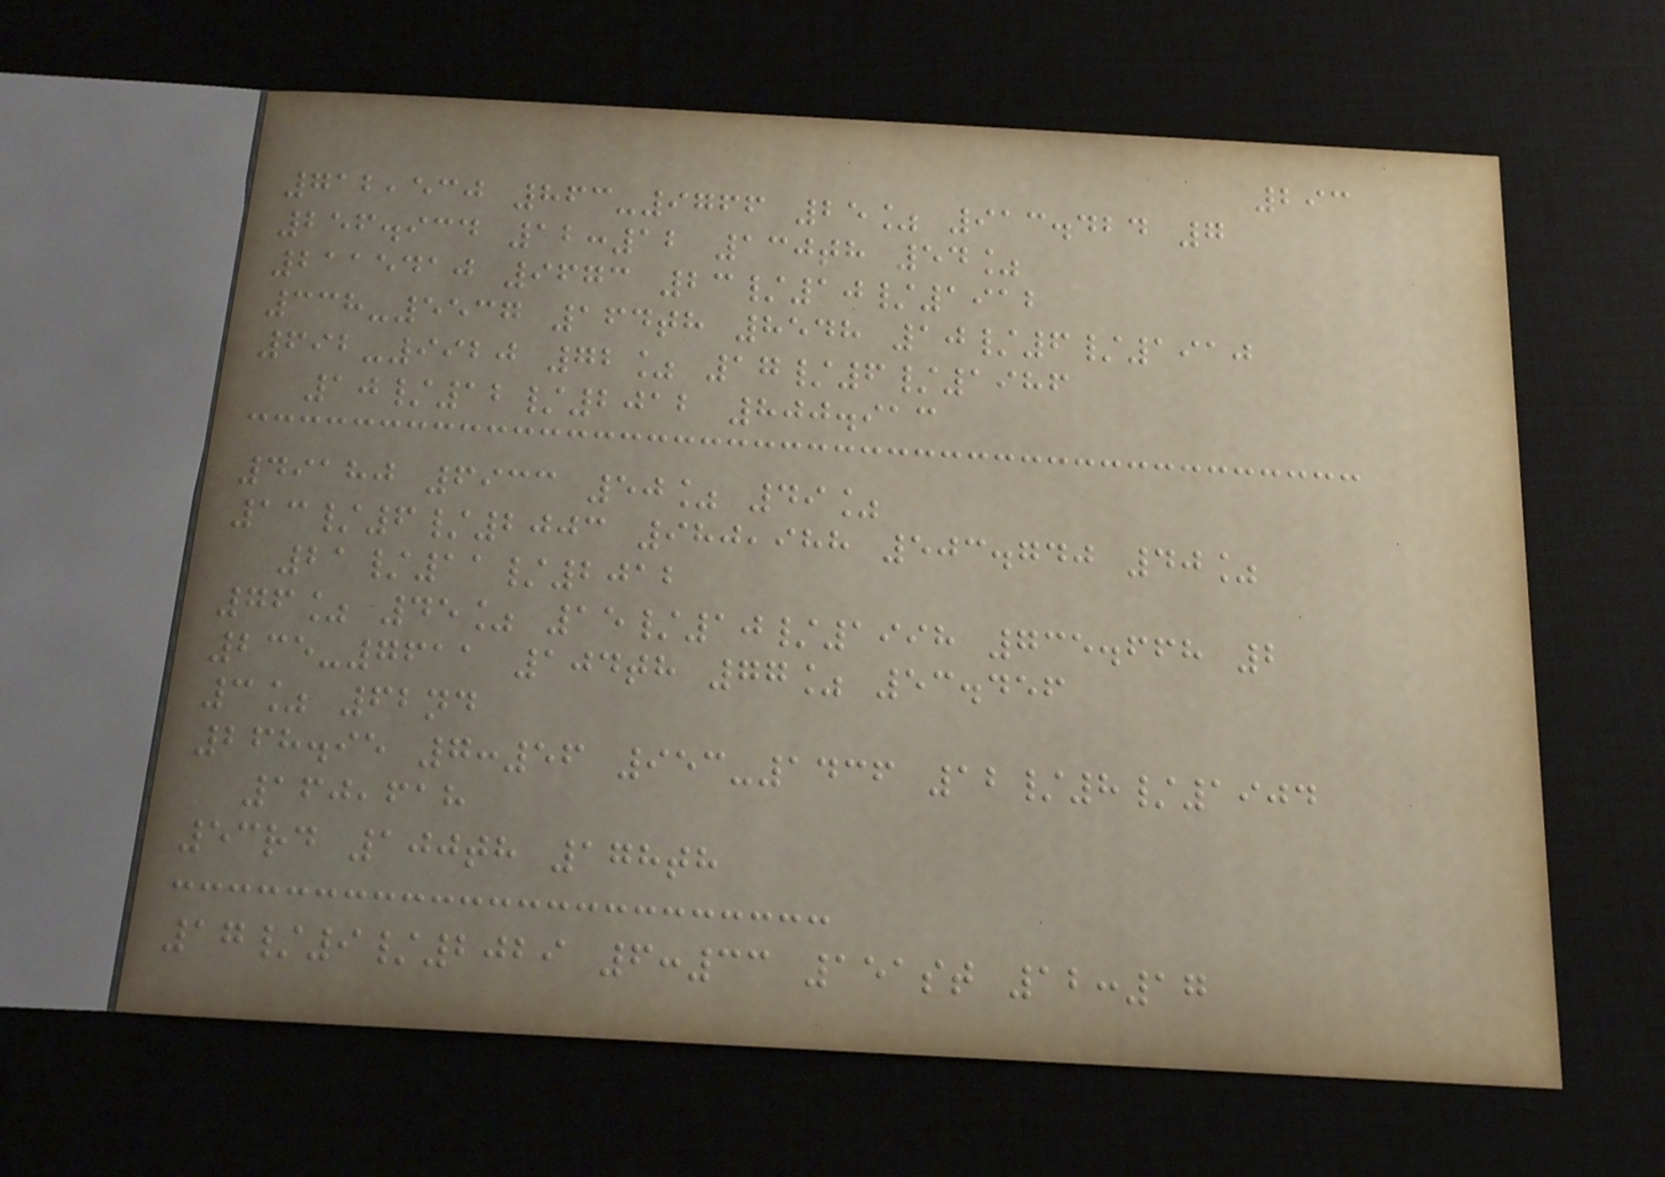293
712,530 863-9766 25% 913.424 7
256.934 12:12 130th 54%
2115410 9673 23/10/1912
338-5537 164th 8548 10/6/1910
692-9920 72% 17/6/1986
10/12/2012 800.913
49180 6933 50% 49%
13/6/2003 980,988 503.740 40%
21/11/2012
76% 45% 15/10/1998 735.668 2
235-7611 104th 77% 53.456
3% 62nd
268.95 7:56 953-1436 12/8/1904
160,618
53rd 100th 178th
17/9/2029 6:33 151st 12:17
